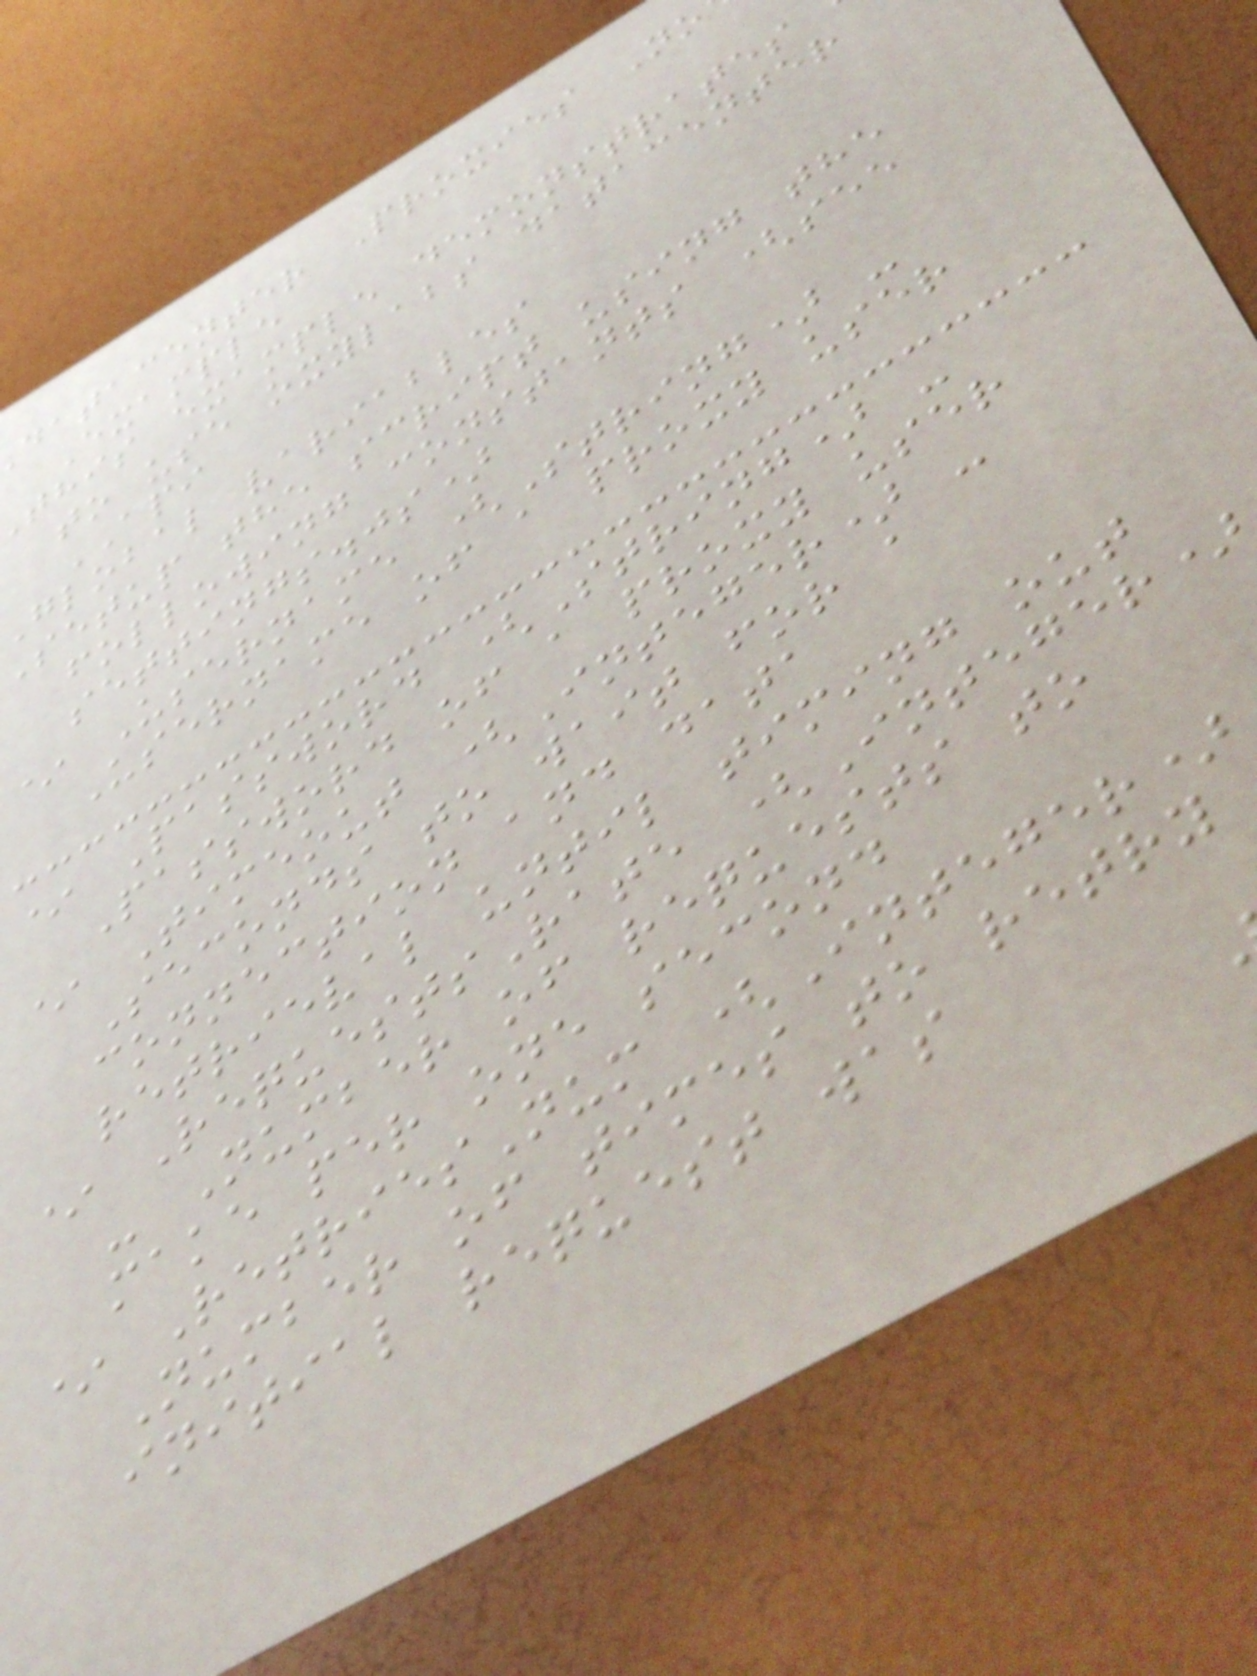datacenter Proxies No
Example
this example demonstrates
to use oxylabs datacenter
API
global variables
Setup the script using the
following constants (see
settings.js)
* Username (String) -
Username of a proxy user
* Password (String) -
Password of a proxy user
* Timeout (Integer) -
Seconds to wait for a
connection and data
retrieval until timing out
* RequestsRate (Integer)
- Number of requests to
make per one second
* RetriesNum (Integer)
Number of times to retry
initial request was
